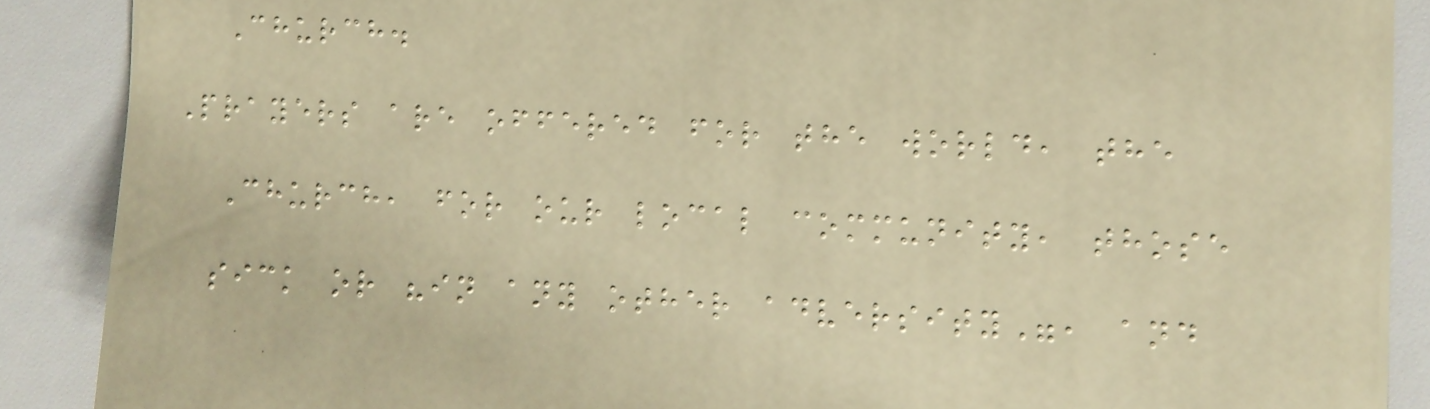Church.
Prayers are offered for the world, the
Church, for our local community, those
sick or "in any other adversity", and
